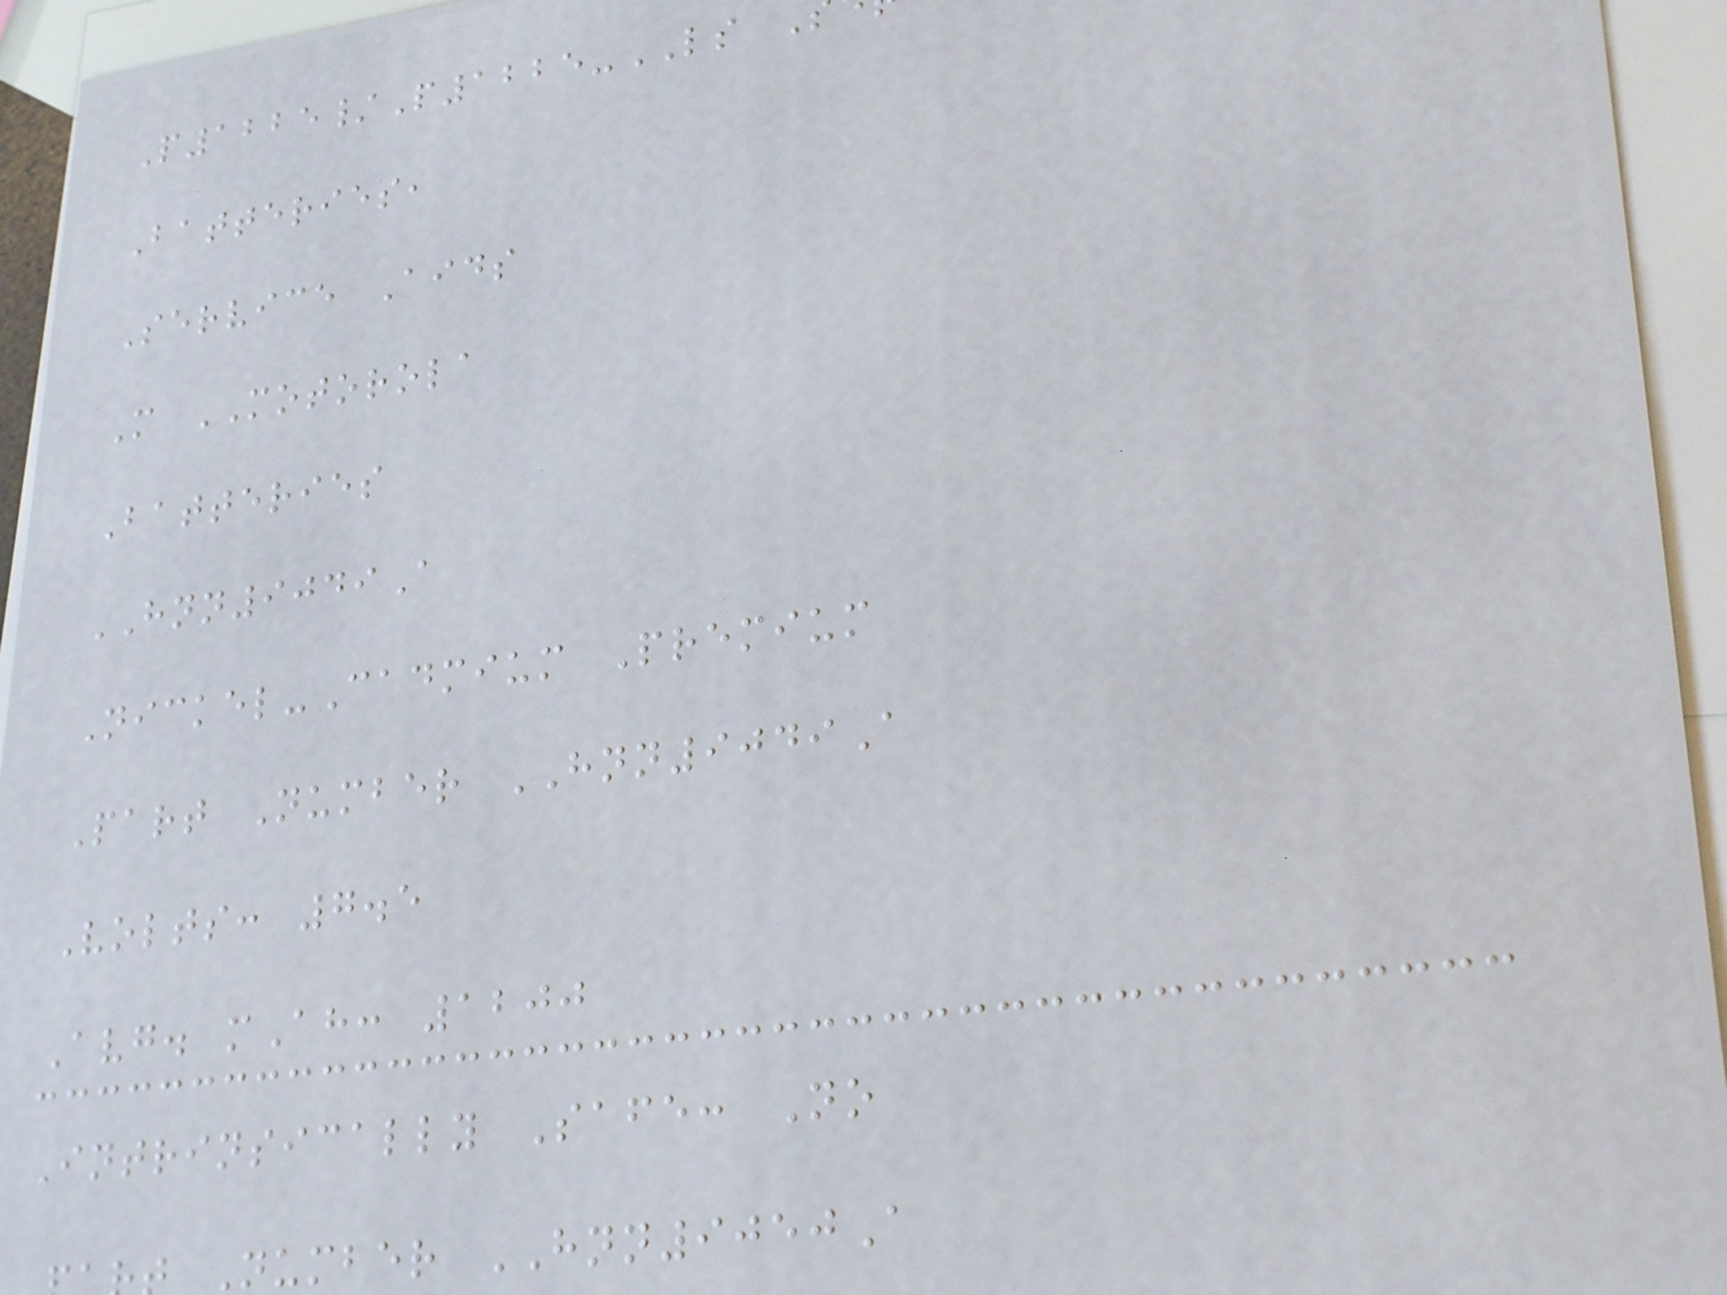P1225/P1225-LS
Batteries,
Service Aids
M MOTOROLA
Batteries
HNN9049A
Nickel-Cadmium Premium
Part Number HNN9049A
Volts: 7.5
Avg. mAh: 1200
Intrinsically Safe: No
Number HNN9050A
